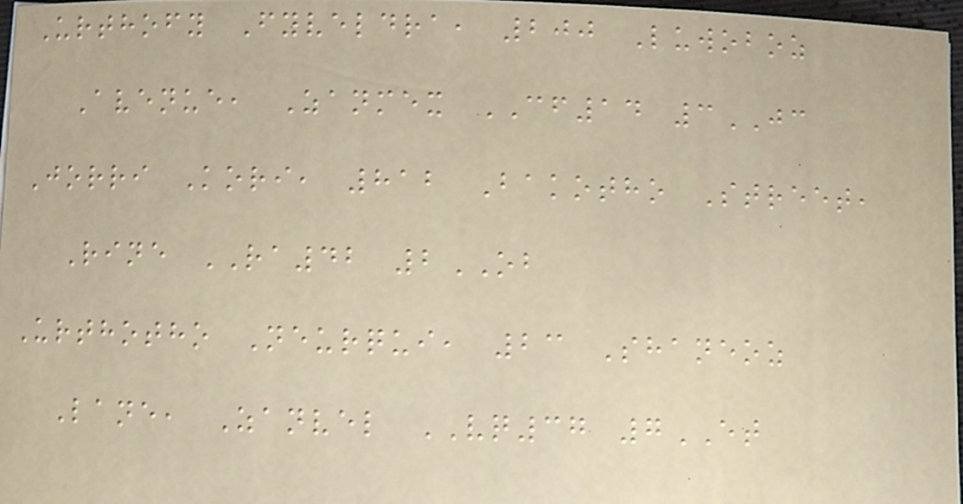Urthofy Fyveldra, 200 Luwoboz
Avenue, Zanmex CF14 3JC
Jorri Kori, 812 Bakotho Street,
Rine RA42 2OB
Urthotho Neurqui, 23 Shaneoz
Lane, Zanvel VQ37 7ET
